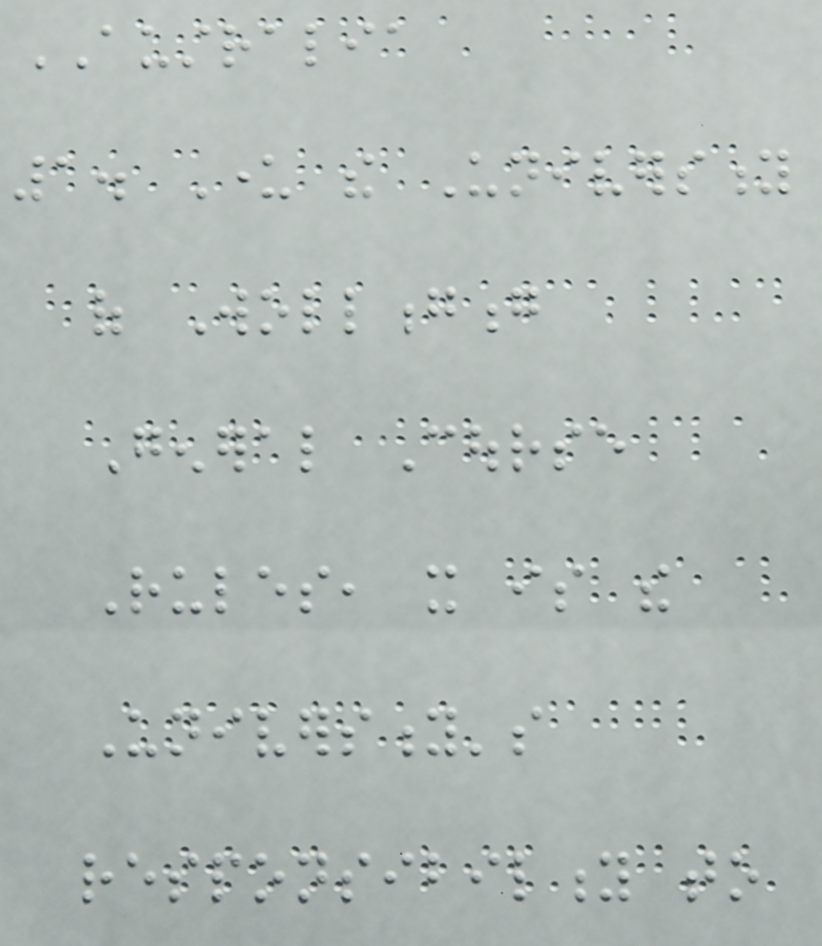AUSTRALIA
1. Under the University
of Wollongong
General Course
Rules, it is the
University's
responsibility to
